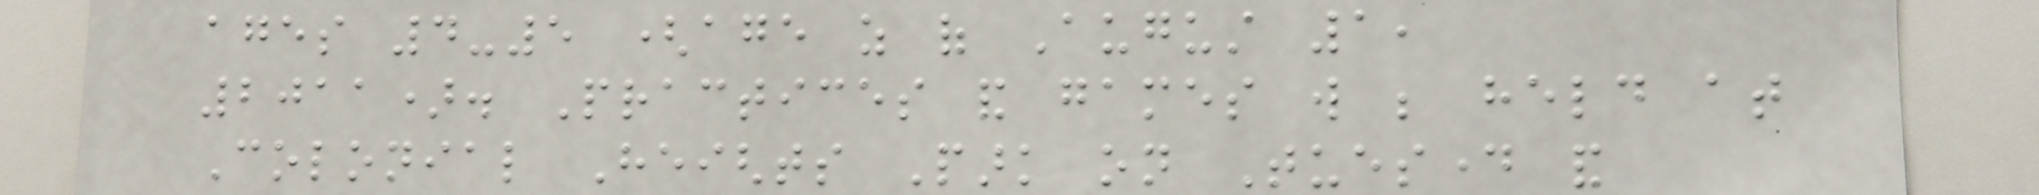ages 4-5 (age as of August 1,
2011). Practices and games will be held at
Colonial Heights Park on Tuesday and
